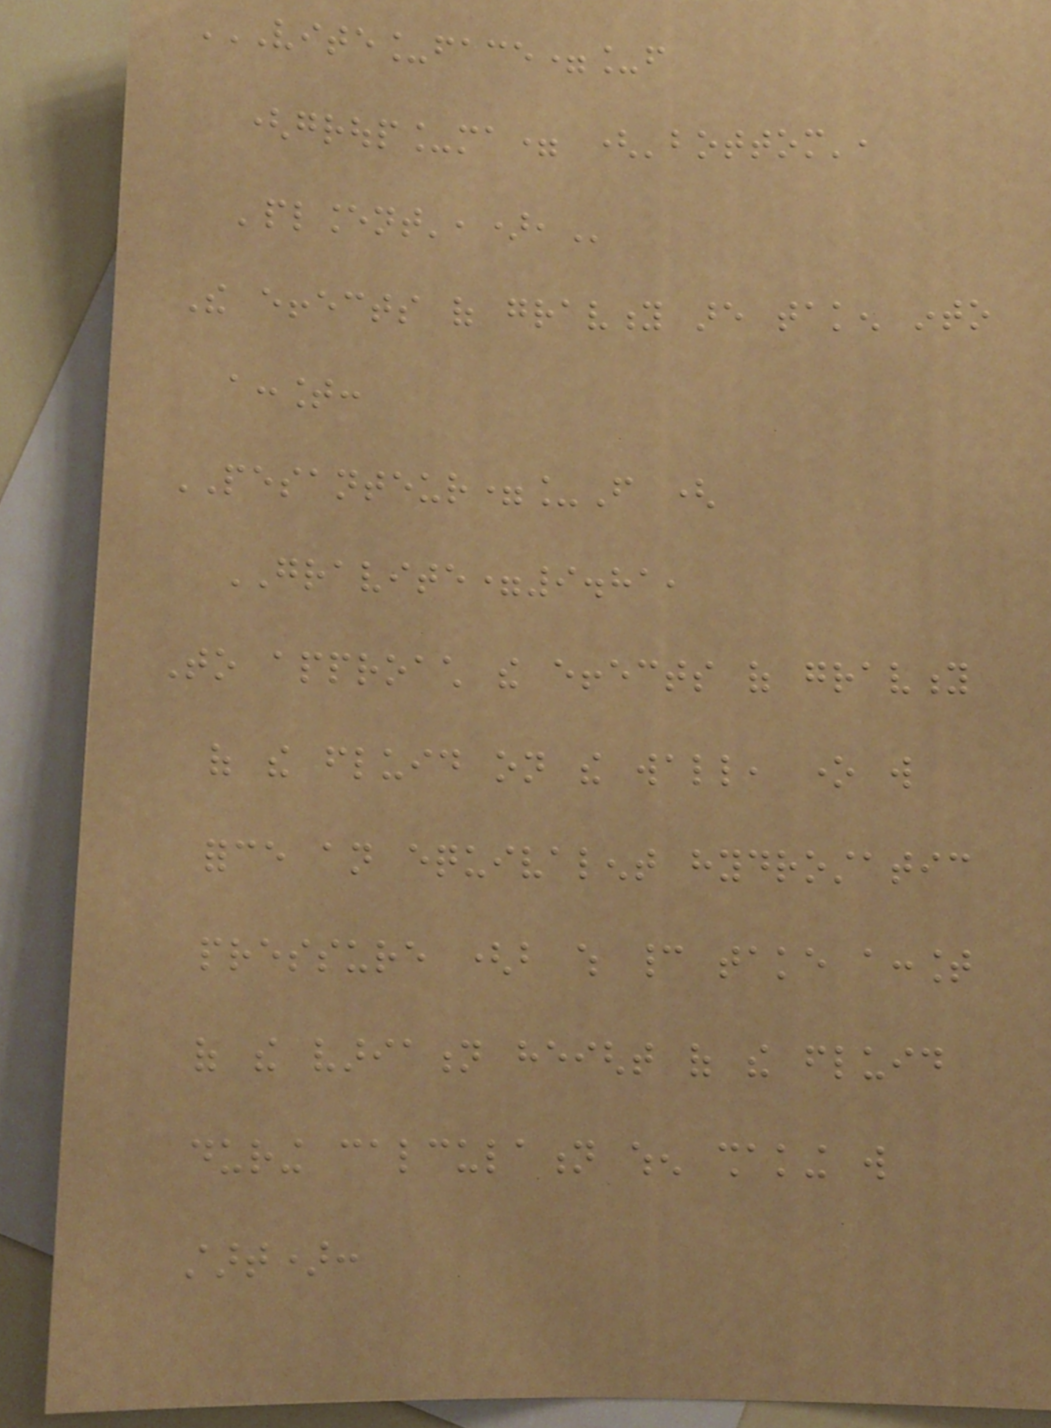VITE_FACE=_F
(GROUP_MA= ('BOTTOM',
'PLANCENT',),
The effects of gravity are taken into
account:
PESANTEUR=_F (
GRAVITE=9.81,
To approach the effects of gravity
of the fluid on the wall, one will
force an equivalent hydrostatic
pressure (but which cannot take account
of the variation height of the fluid
during calculation when shaking will
start):
